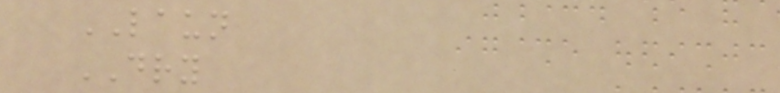LAUN
DRY
